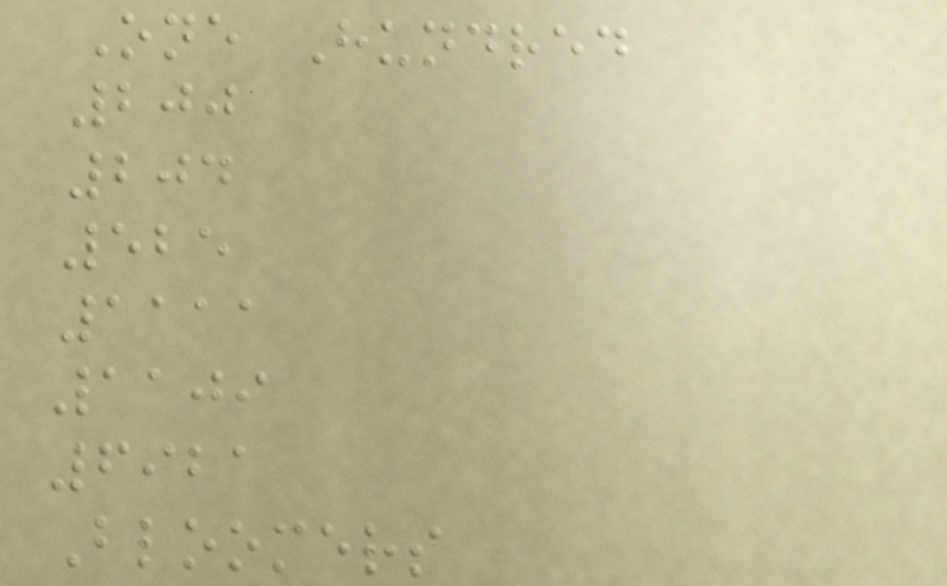One Hundred
200
204
525
1111
1109
6921
Bloomers
